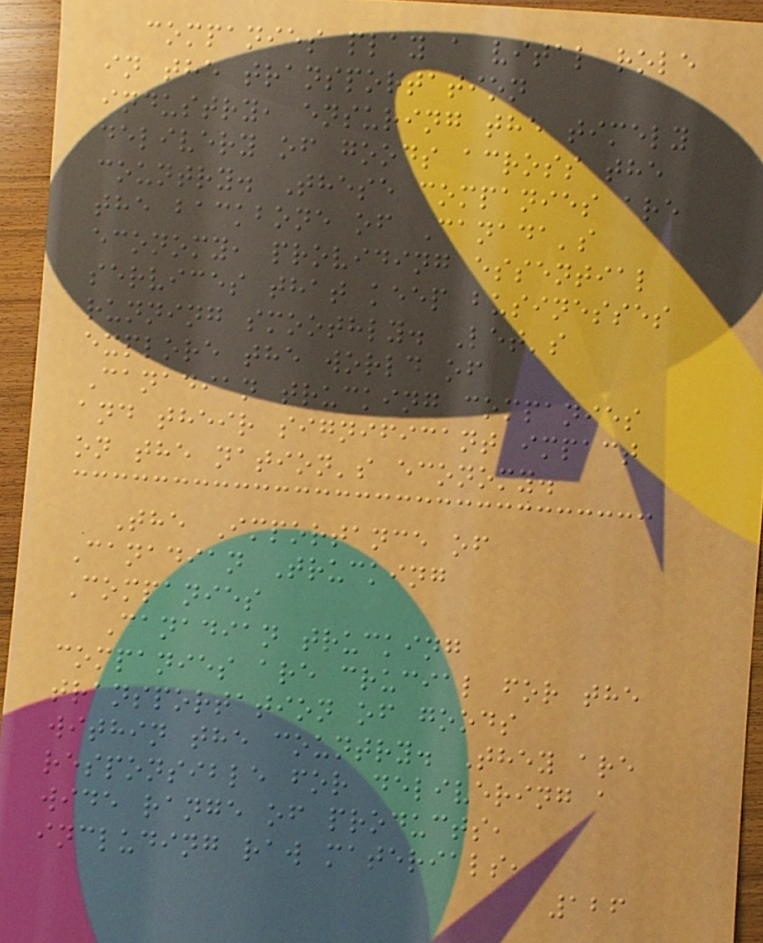companies play a vital role
in the transportation
industry, ensuring the timely
delivery of goods across the
country. These companies are
the backbone of Canada's
economy, providing essential
services that keep businesses
running smoothly. Let's
explore the world of
Canadian trucking companies
and their significant impact
on the nation's economy.
The Importance of
Canadian Trucking
Companies
Canadian trucking
companies are crucial for the
transportation of goods
within the country. They are
responsible for delivering a
wide range of products,
including raw materials,
126
